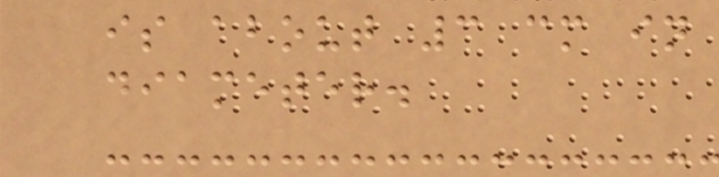is about 3 cm in
diameter.
